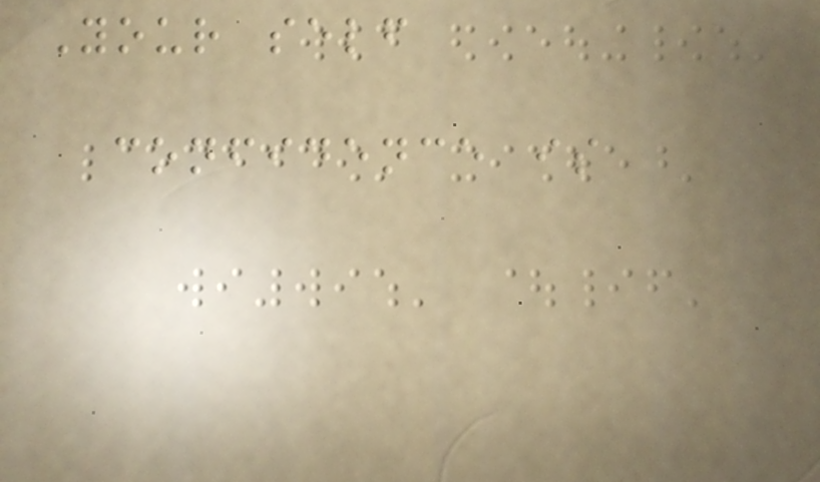Your self
confidence is
